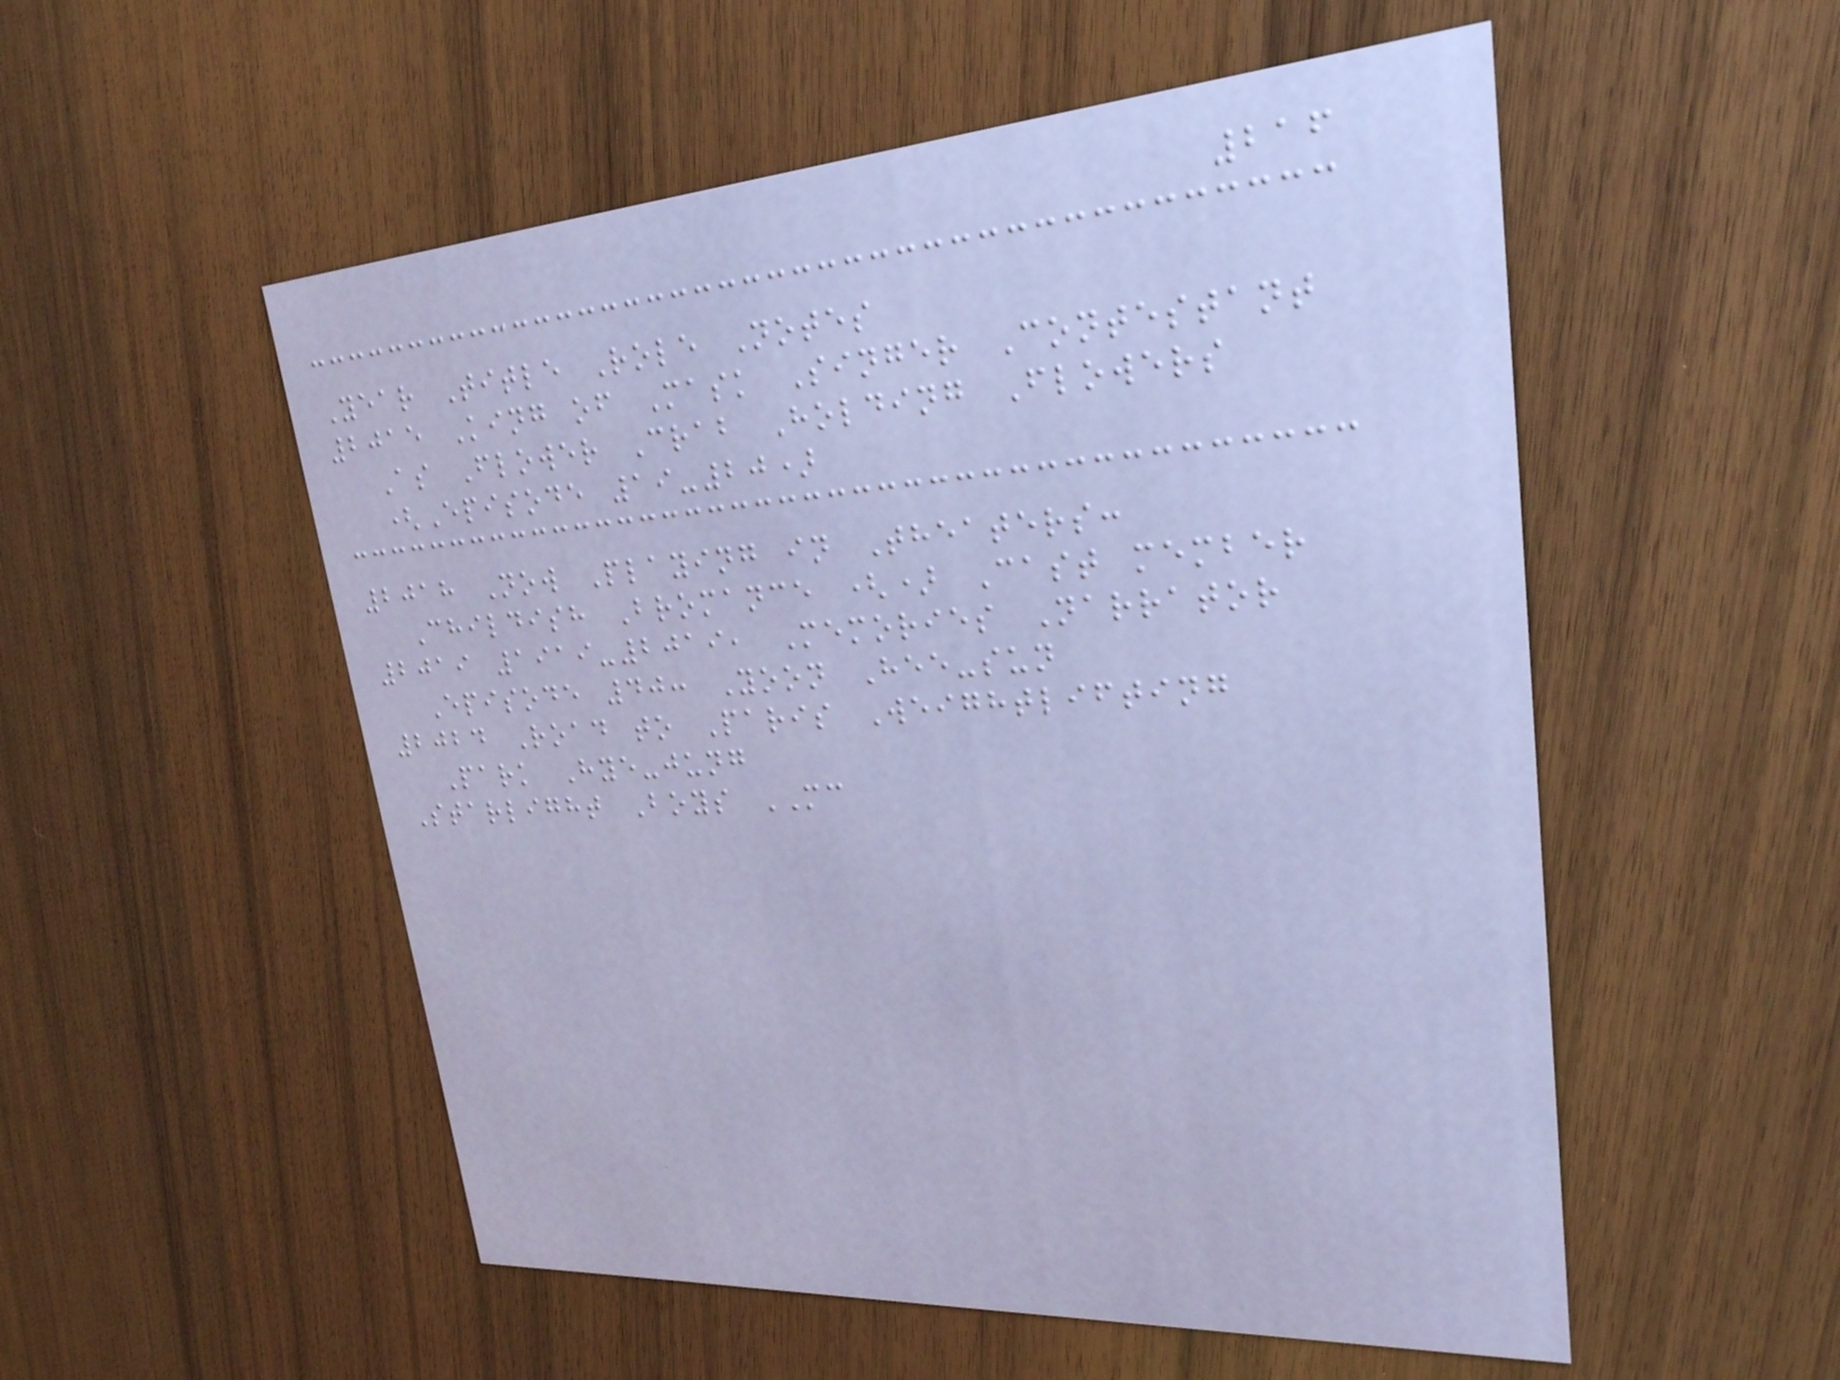216
Year Title Role Notes
2015 King of Mask Singer Contestant
As Flower Crab Holding Flowers
(Episode 19-20)
2018 Now Playing in Theaters:
Childish Bromance () Cast member
2019 1919-2019, Memories Narrator
Episode 40: Yoon Hee-sun
2024 Road to Paris Weightlifting
Park Hye-jung
Starlight Boys MC
